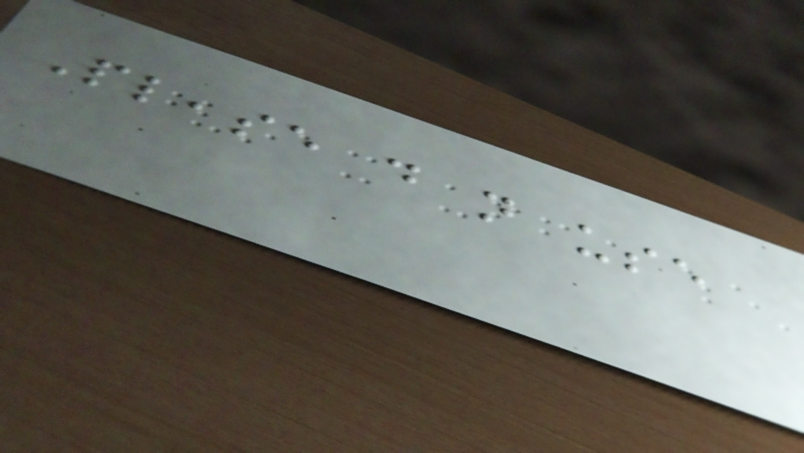Please do not use
